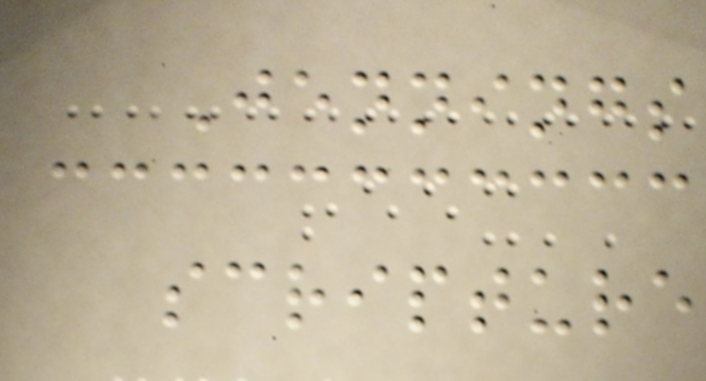Jennings
scripture
